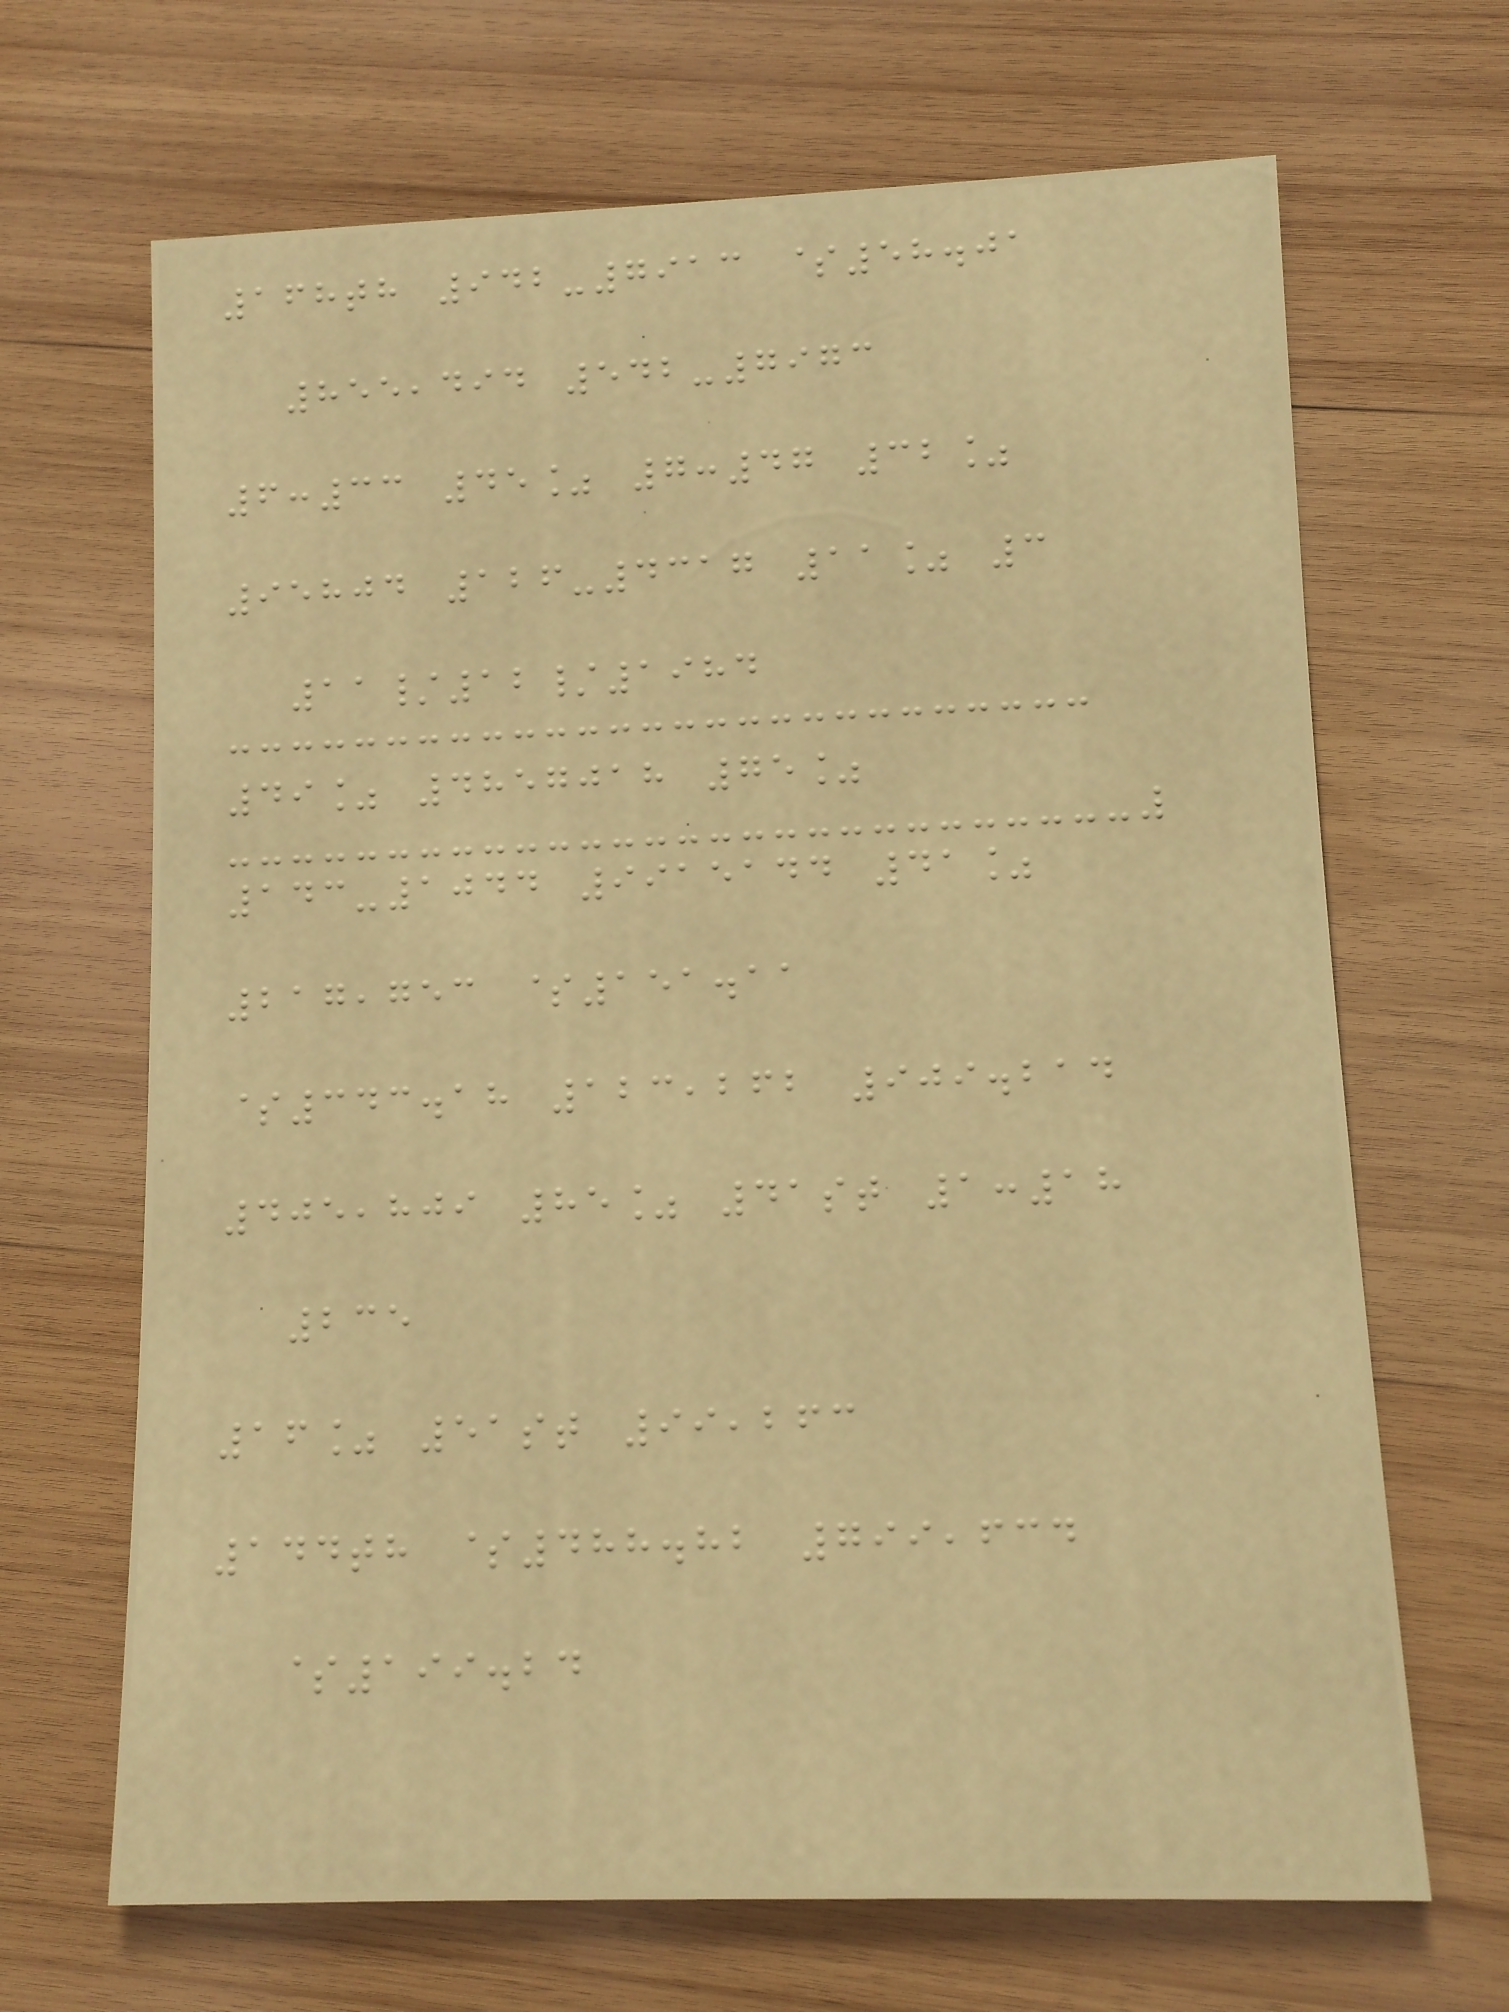168th 942-7913 $58.01
855,494 542-7973
6:33 45% 7:47 32%
95804 126-4317 11% 3
11/12/1984
49% 4857018 75%
143-1044 9915144 41%
217,753 $151.11
$343.18 123,262 909.214
405,809 85% 41st 1:18
235
16% 51st 99,263
144th $488.82 799,634
$199.24
